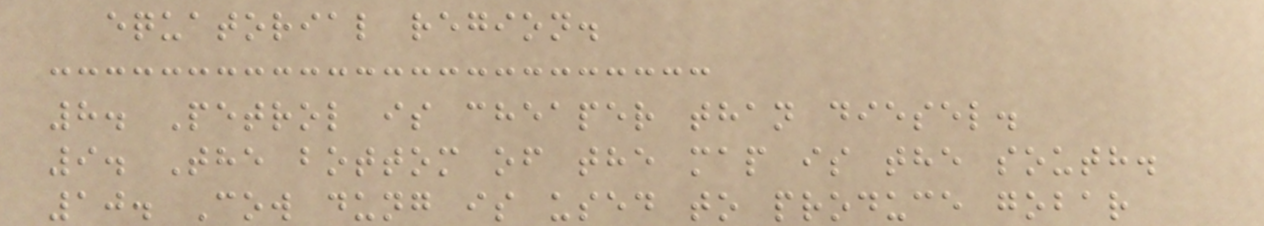equatorial region.
8. Petrol is cheaper than diesel.
9. The bottom of the map is the south.
10. Cow dung is used to produce gobar
